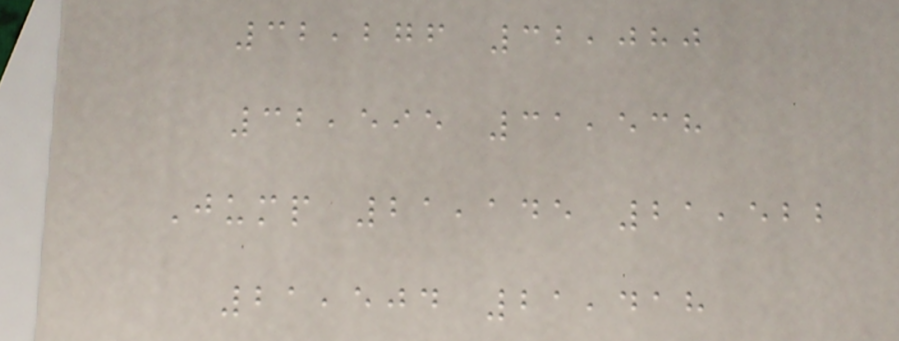32,276 32,080
32,595 31,538
Jump 21,145 21,522
21,504 21,418
